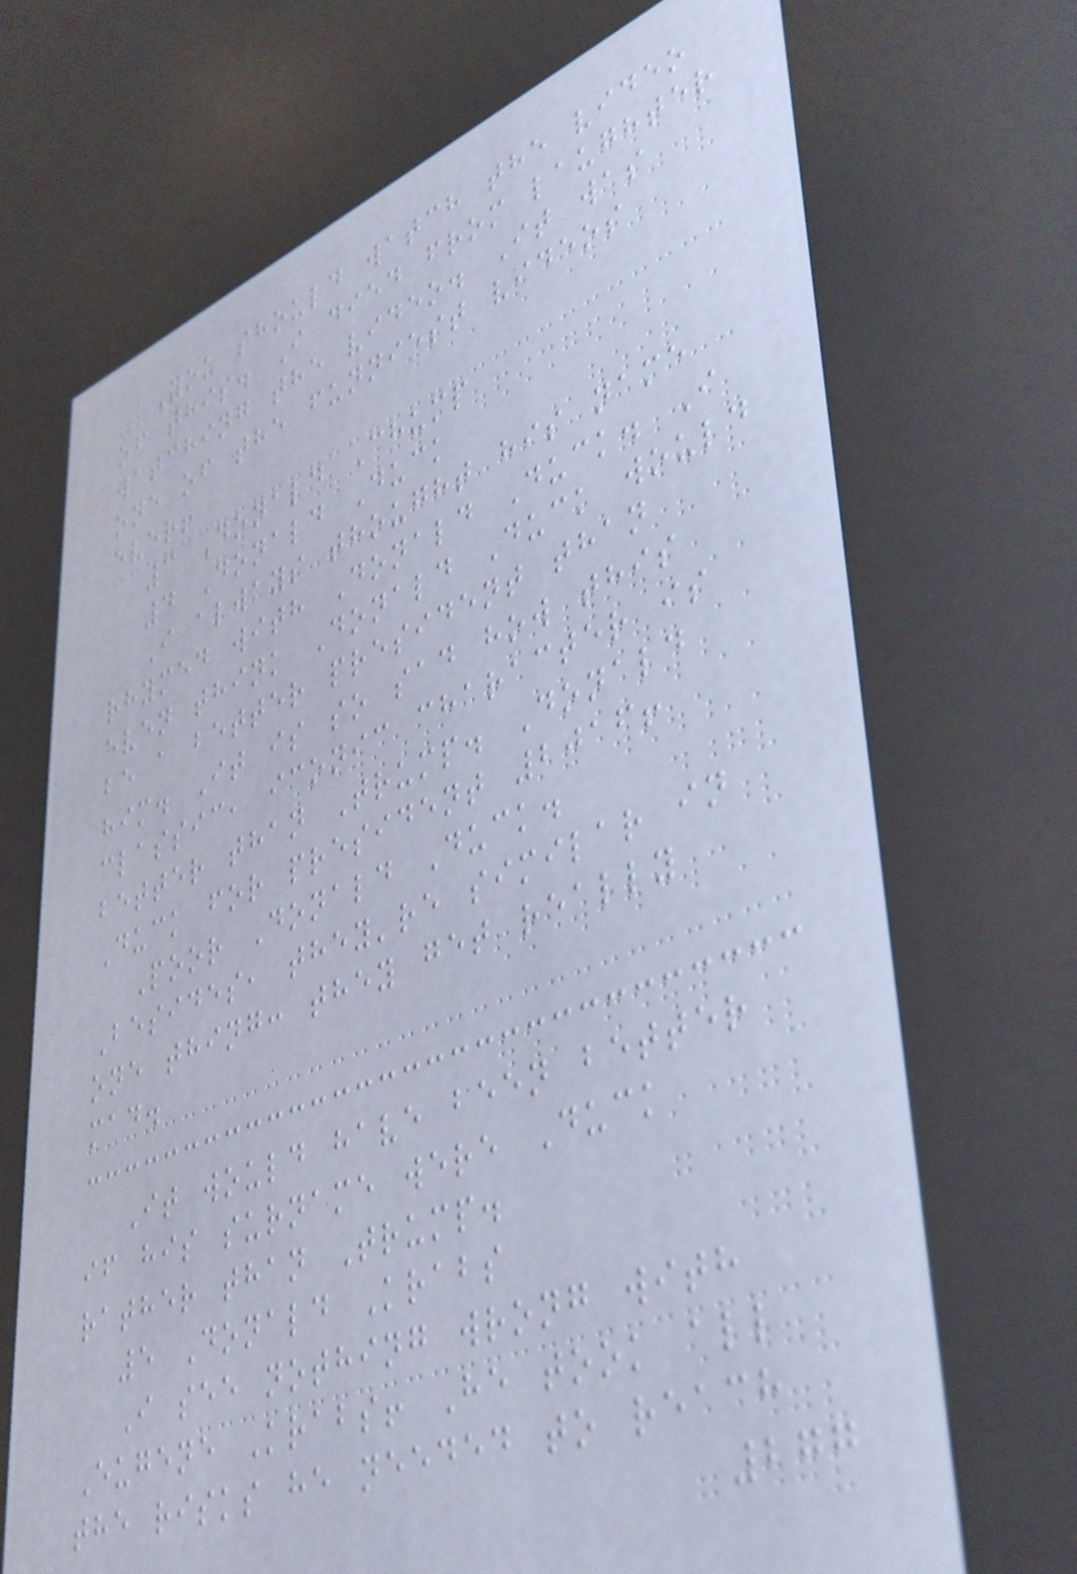You should watch the video
of this. I died from laughter
watching the video. It was
one of the funniest videos
ever!
3 Donald Chump
4 Donald Duck
I always thought his name
rhymed with Donald Duck. I
even think Donald Duck would
be a better president than
him. It is so sad how this
classic, iconic character is
better than Trump. Donald
Duck for president 2016!
Poor Donald Duck.
Besides, they're similar in
one thing: they get really
mad.
It would have been better
if his surname were Duck
rather than Trump.
5 Donald Krabs
I see nothing wrong with
Eugene Krabs! He took all
the risks he needed to reach
277
